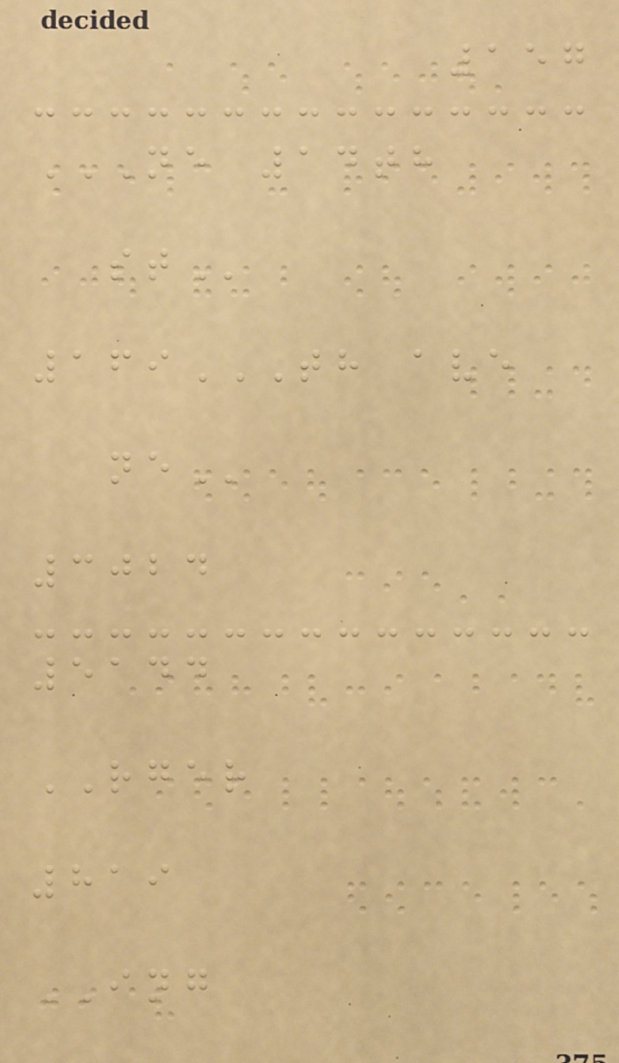157
NE 14TH
ST
169TH AVE
NE
3024
5144
RGER
819
ING
